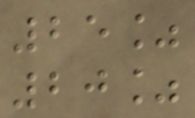25%
20%
